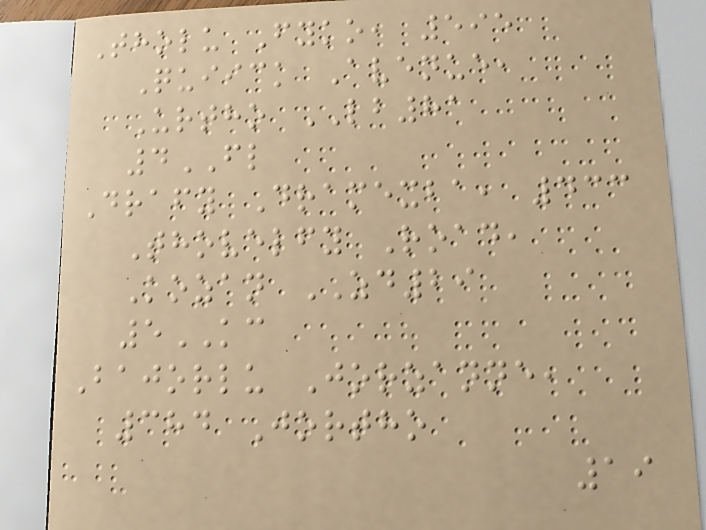Tholu Fyko, 595
Quiick Avenue,
Urtho LB81
4FL
Drafy Dramexba, 433
Thovelfy Road,
Kozan ZD29
5KC
Bajorlu Jorzanne,
384 Jortho
19
